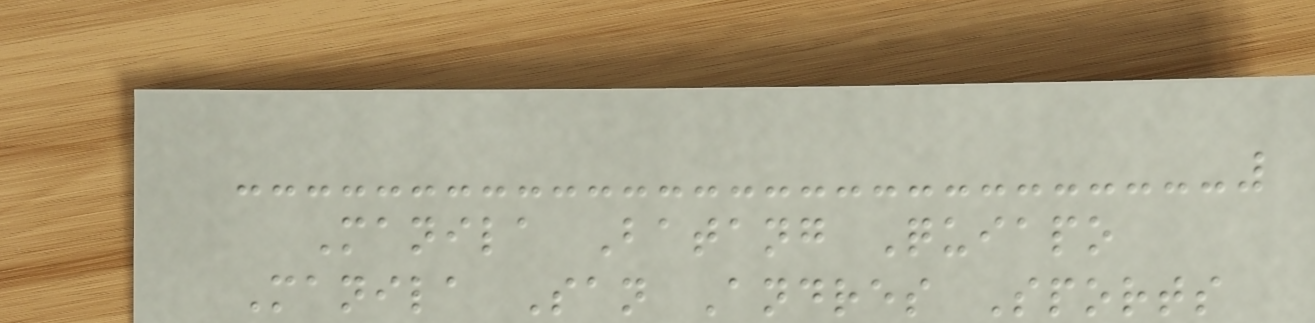Manila Batang Quiapo
Manila San Andres Sports
